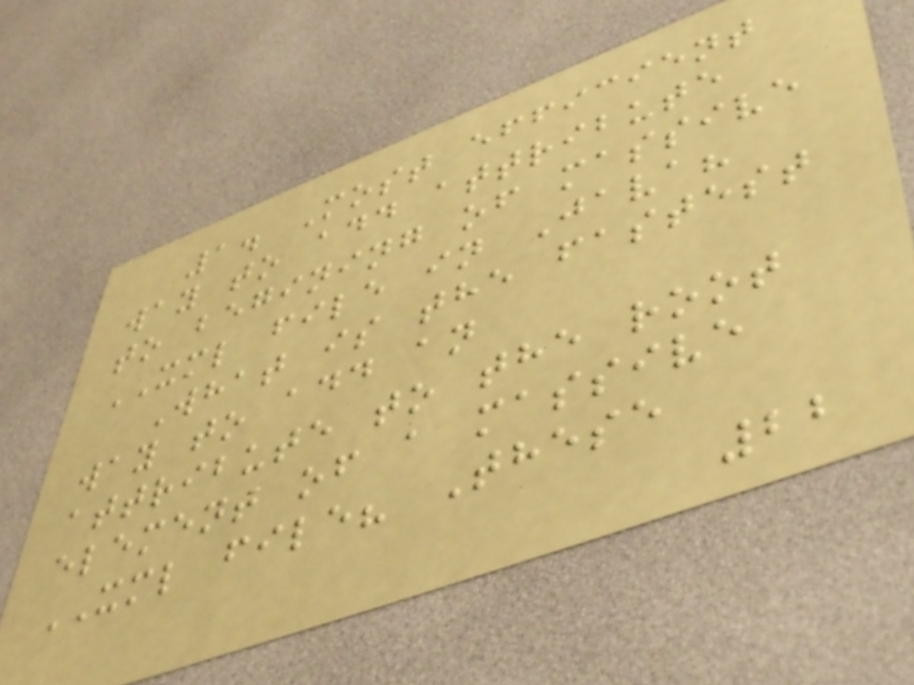1. Most efficient
way to add attribute
to begining of massive
XML file in Java?
What is the fastest
way to add an
attribute to the root
element of a massive
XML file? These
22
